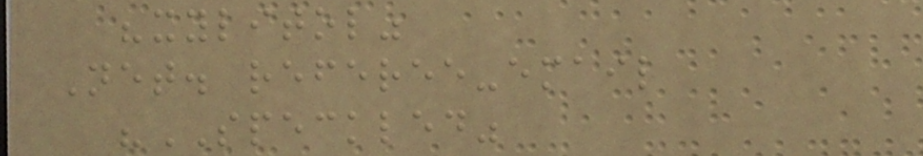"xylitol"
Net. referee-email
"SPECKLED"
